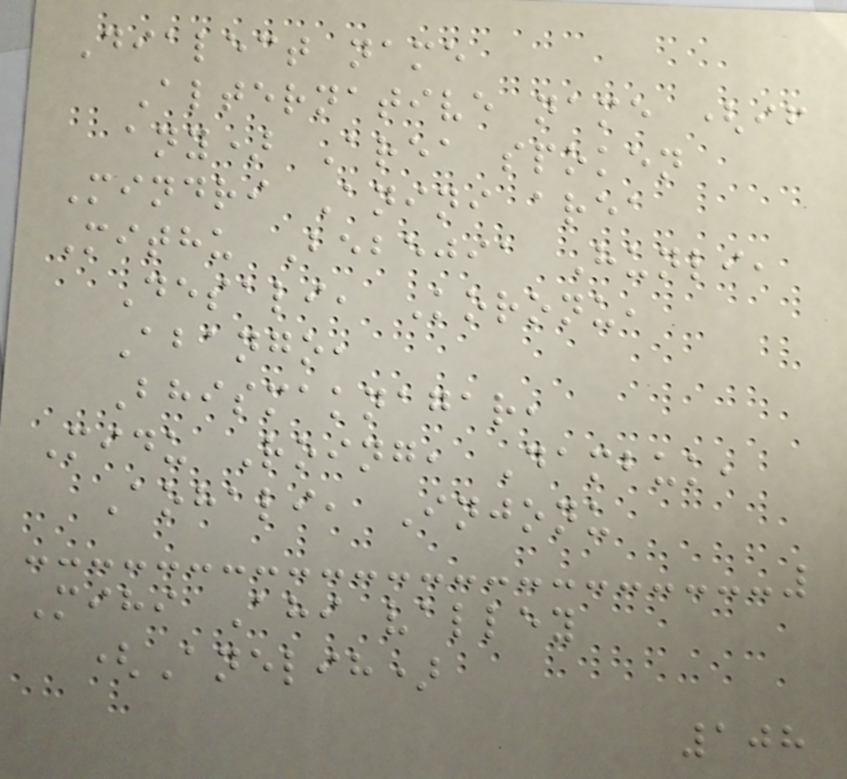Dialect name
Alternative name (if
any) Area spoken
Mindri Anini area
Mithu Bebejia Hunli,
Desali, Koronu,
Abango,
Bhismaknagar,
Midu Roing, Dambuk,
Aohali, Injonu
Mihi Ahi valley
(Anelih)
108
